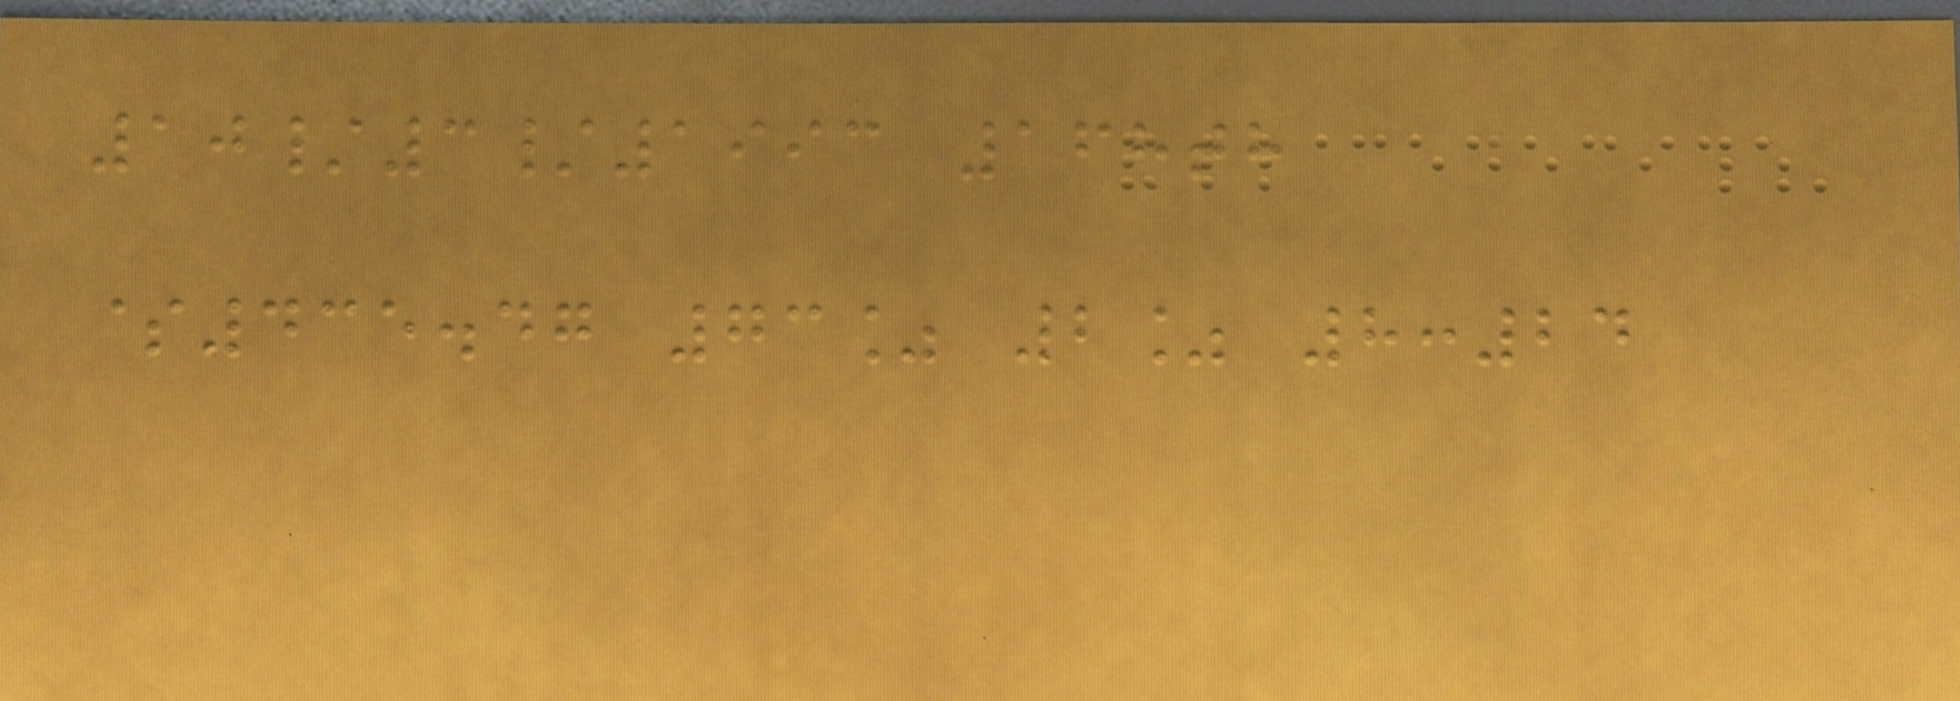10/3/1993 168th
$435.47 73% 2% 8:24
